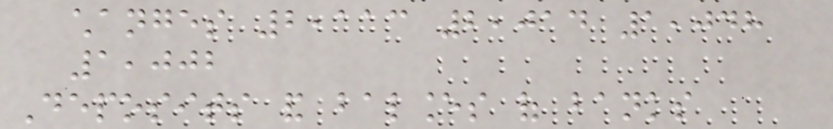changes 2,113 2,014 1,048
1,002
Deposits and balances of banks
